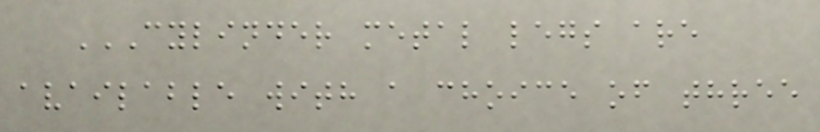CYLINDER METAL LEGS ARE
AVAILABLE WITH A CHOICE OF THREE
